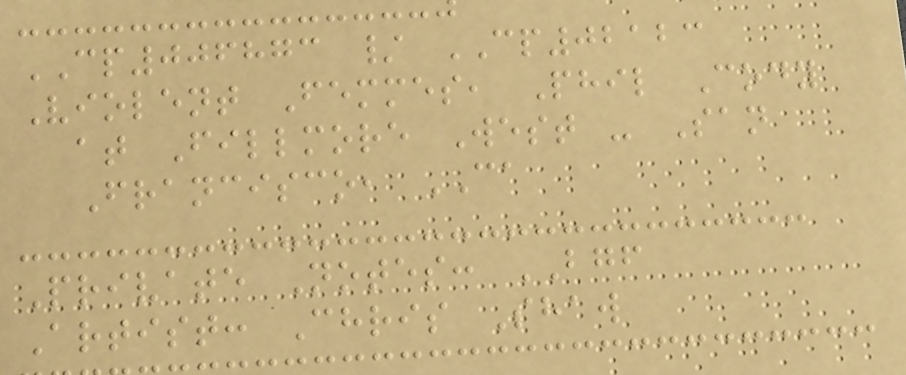CP006873 / CP02123
Violent Femmes, Phil Cody
at Fillmore West - San
Francisco, CA
Private Notes: BGF
Artist: Chris Shaw
